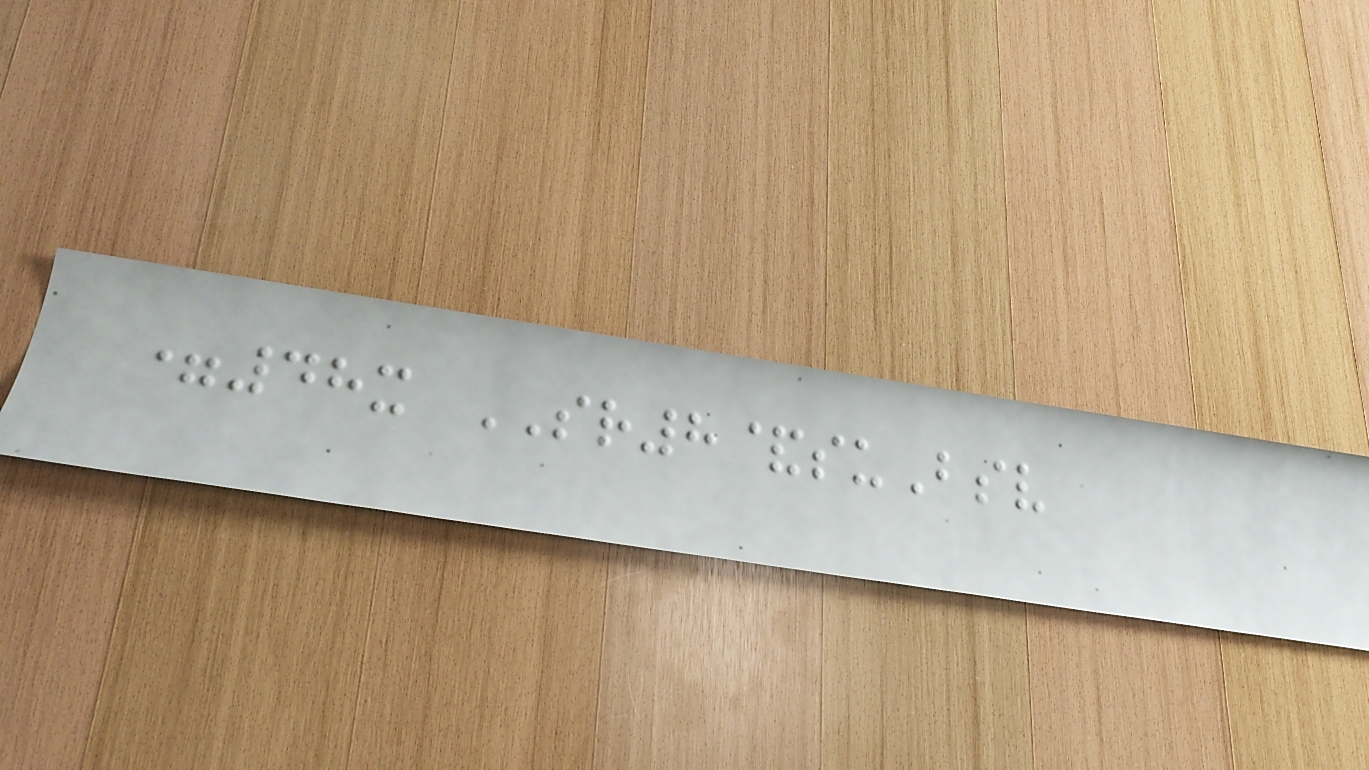=48x SR8&suBsv
